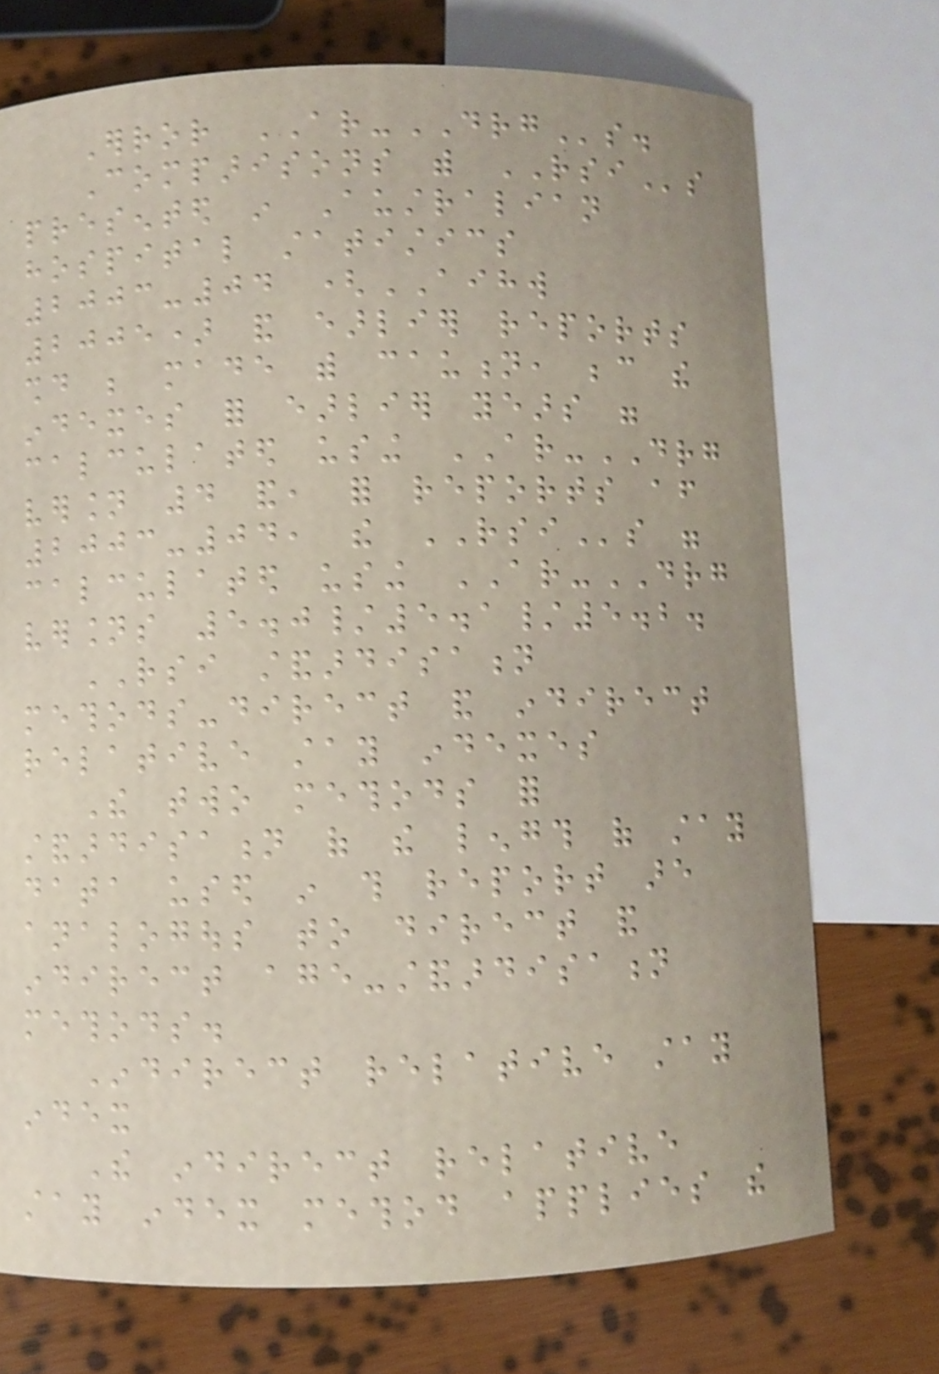Error AR-DRGs.
Comparisons with RSIs
presented in Australian
hospital statistics
2003-04 (AIHW
2005) and earlier reports
should be made with caution, because the
indexes for earlier years were
calculated using AR-DRG
version 4 and, for reports after
2003-04, the RSIs were
calculated using AR-DRG
versions 5.0/5.1/5.2.
RSI standardisation
methods-direct and indirect
relative stay indexes
The two methods for
standardisation of the length of stay
data used in this report are
analogous to direct and
indirect age-standardisation
methods.
Indirect relative stay
index
The indirect relative
stay index method applies the
